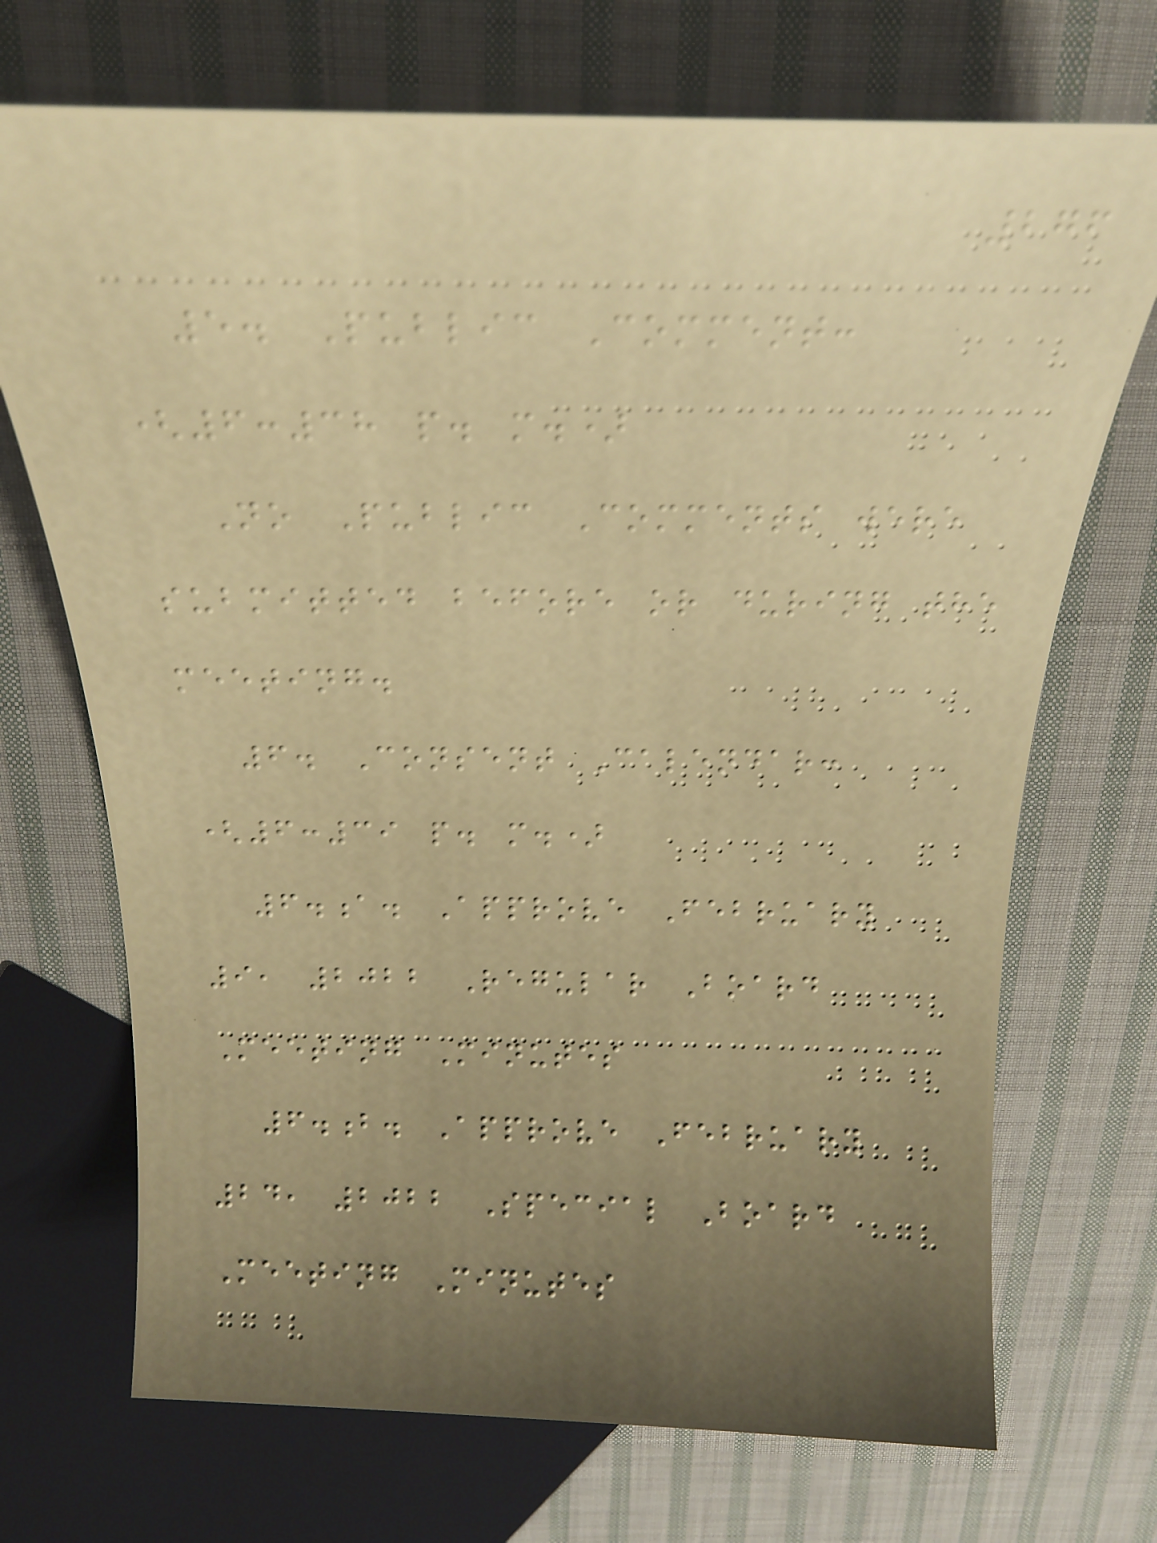276
5. Public Comment:
(6:38 p. m.)
No Public Comments were
submitted before or during the
meeting.
6. Consent Calendar:
(6:39 p. m.)
6.a. Approve February
9, 2022 Regular Board
Meeting Minutes
6.b. Approve February
24, 2022 Special Board
Meeting Minutes
